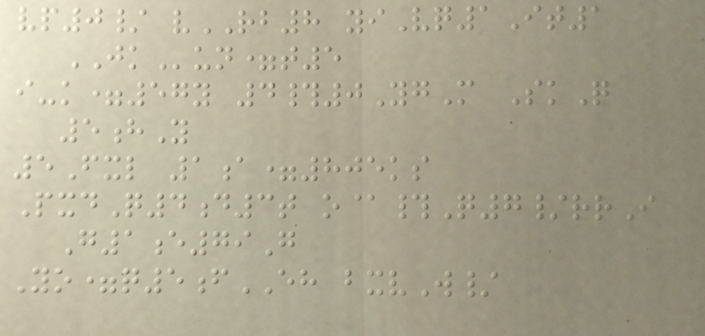vp0/ vRB8 yiVq1It1
JKun=t5
i-k=57y 4#0YgM SkQ
5hY
5Fxl 1a=805ks
PxdQ4d3t o@#Q7/rrI
G1e79G
Yo=q5fEH bxvW/
